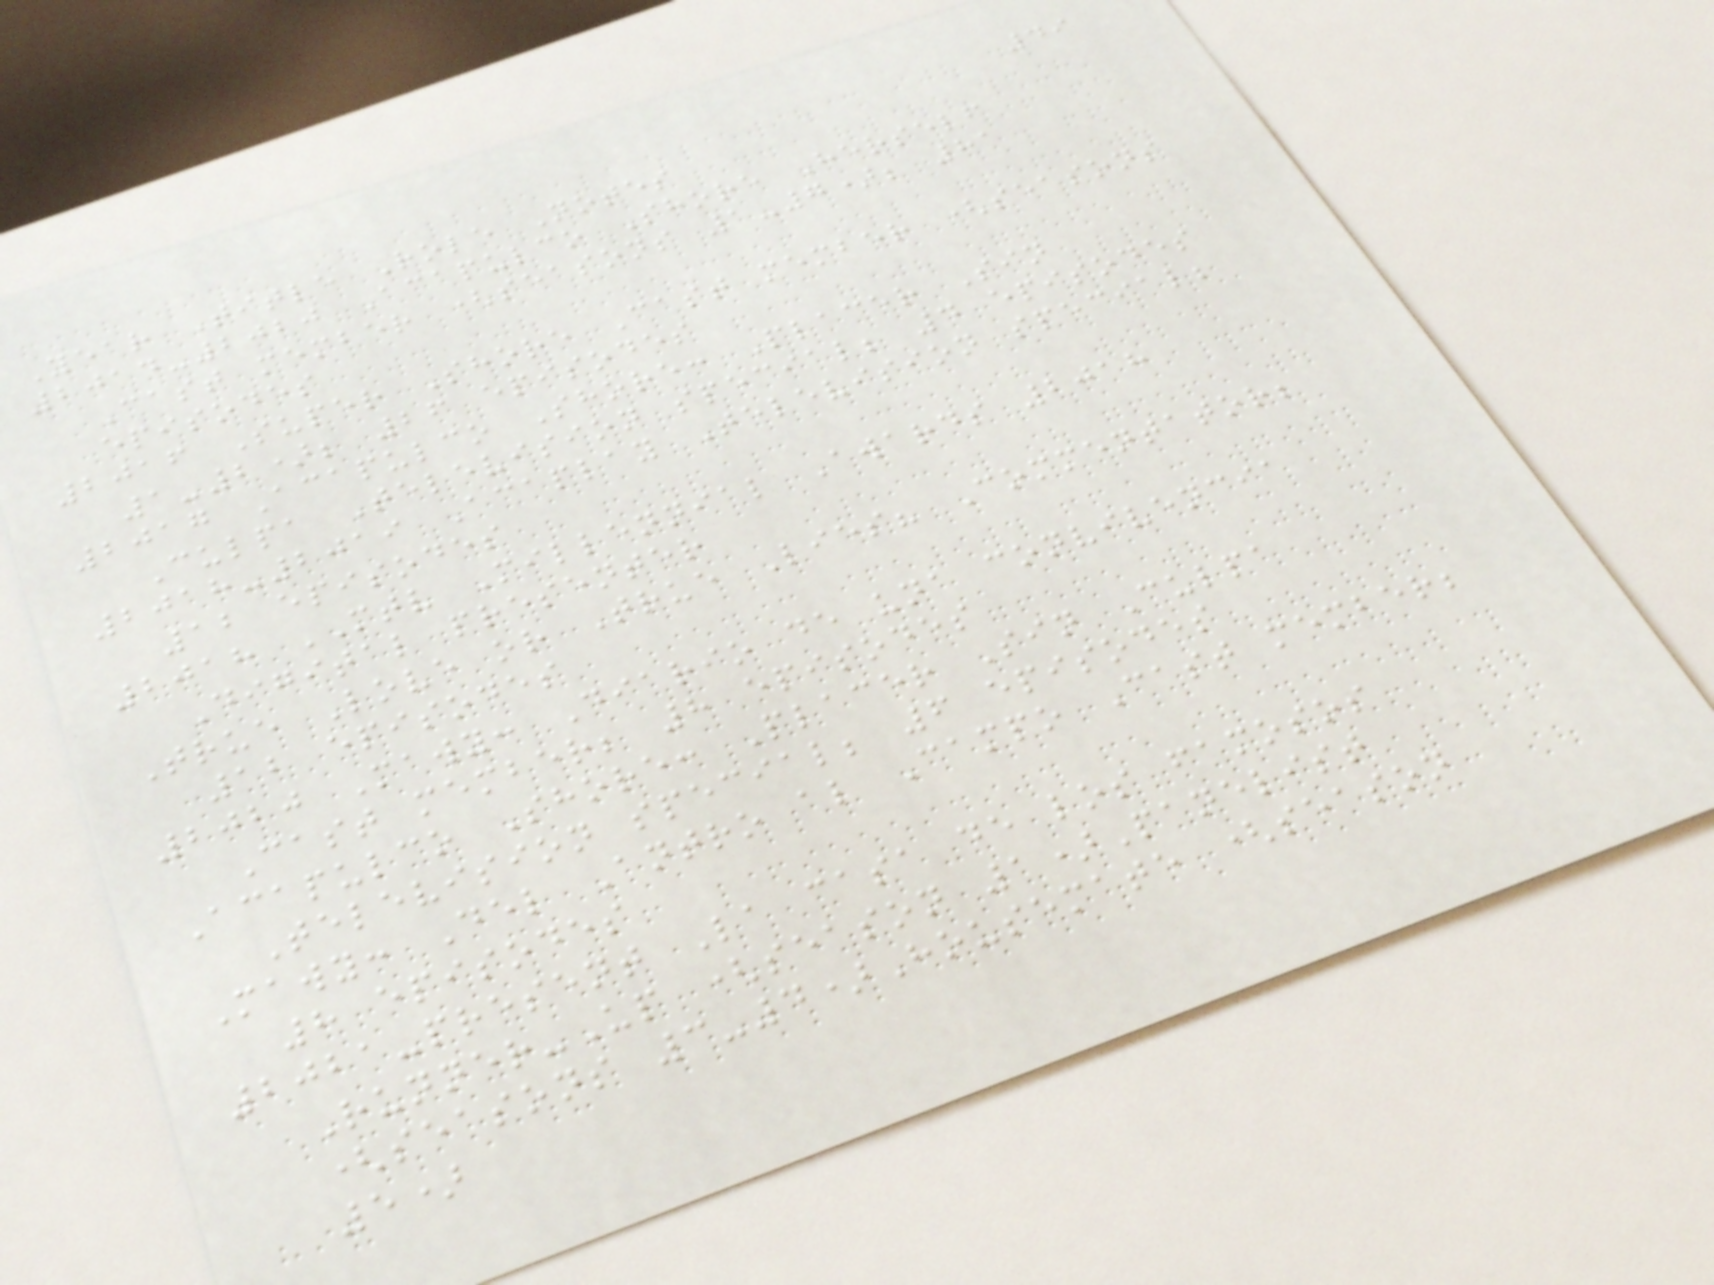49
Year Title Role Notes
2014-2020 Acapulco Shore Herself
Cast member (seasons 1-7); 81
episodes
2016 Super Shore Cast member (seasons
1-2); 26 episodes
2017 Acapulco Shore: Placer Sin
Culpa Television special; 4 episodes
2018-2019 Acaplay Television special;
12 episodes
2018 MTV Millennial Awards 2018
Digital presenter
True Love or True Lies? Commentator;
12 episodes
2020 Mawy: Diario de una convivencia
Cast member; 8 episodes
Acapulco Shore: Placer Sin Culpa
Television special; 6 episodes
Mawy: Del Antro al Campo Cast member;
8 episodes
2021-present La casa de los famosos
Runner-Up (season 1)Panelist
(seasons 3-4)Housemate (season
5)
